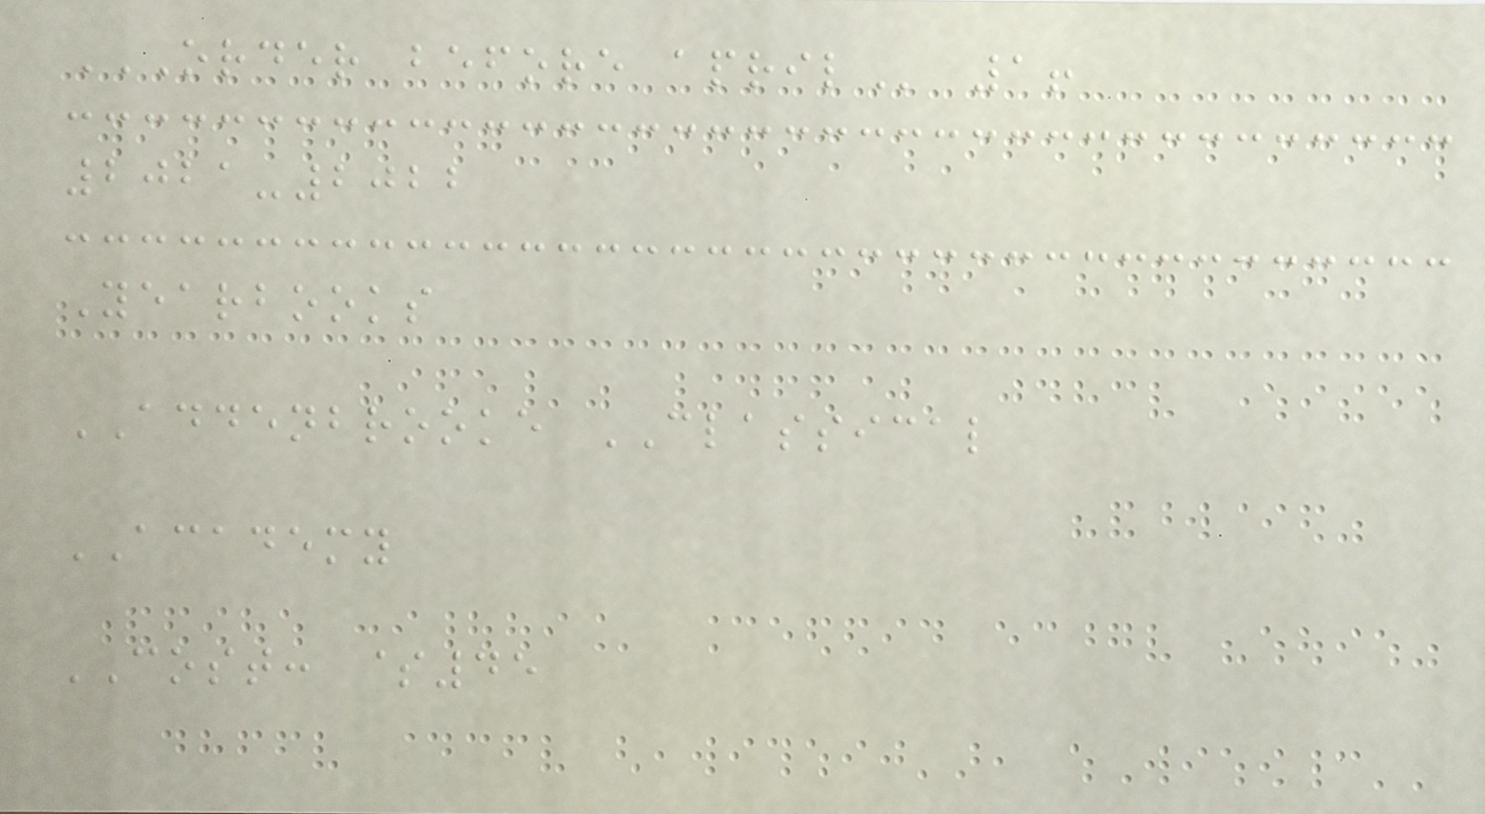ORDER BEFORE APRIL 1!
2021-2022
Yearbooks
ADDENBROOKE CLASSICAL
ACADEMY
COST: $45
